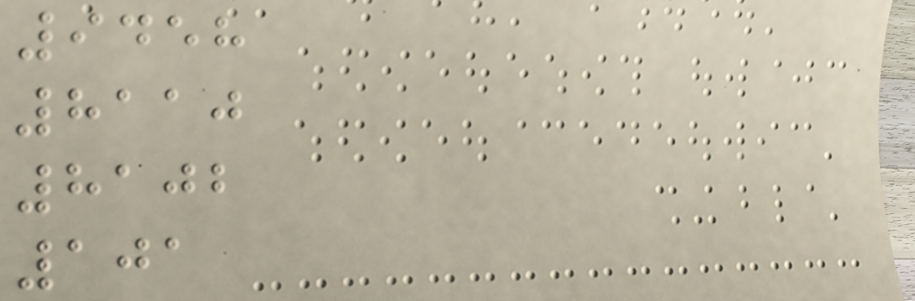9458
8110
8102
101
